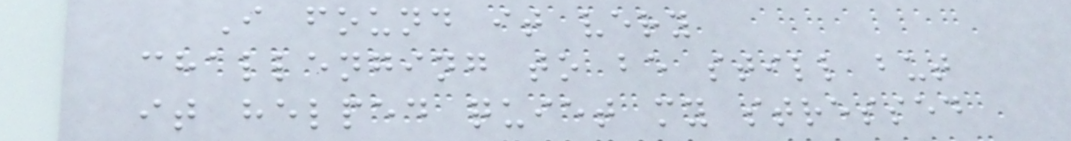I found it very
challenging to be still but
it helped quiet my stressed
